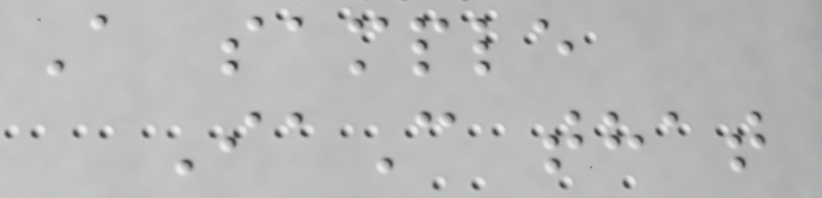A sample
IaC that
